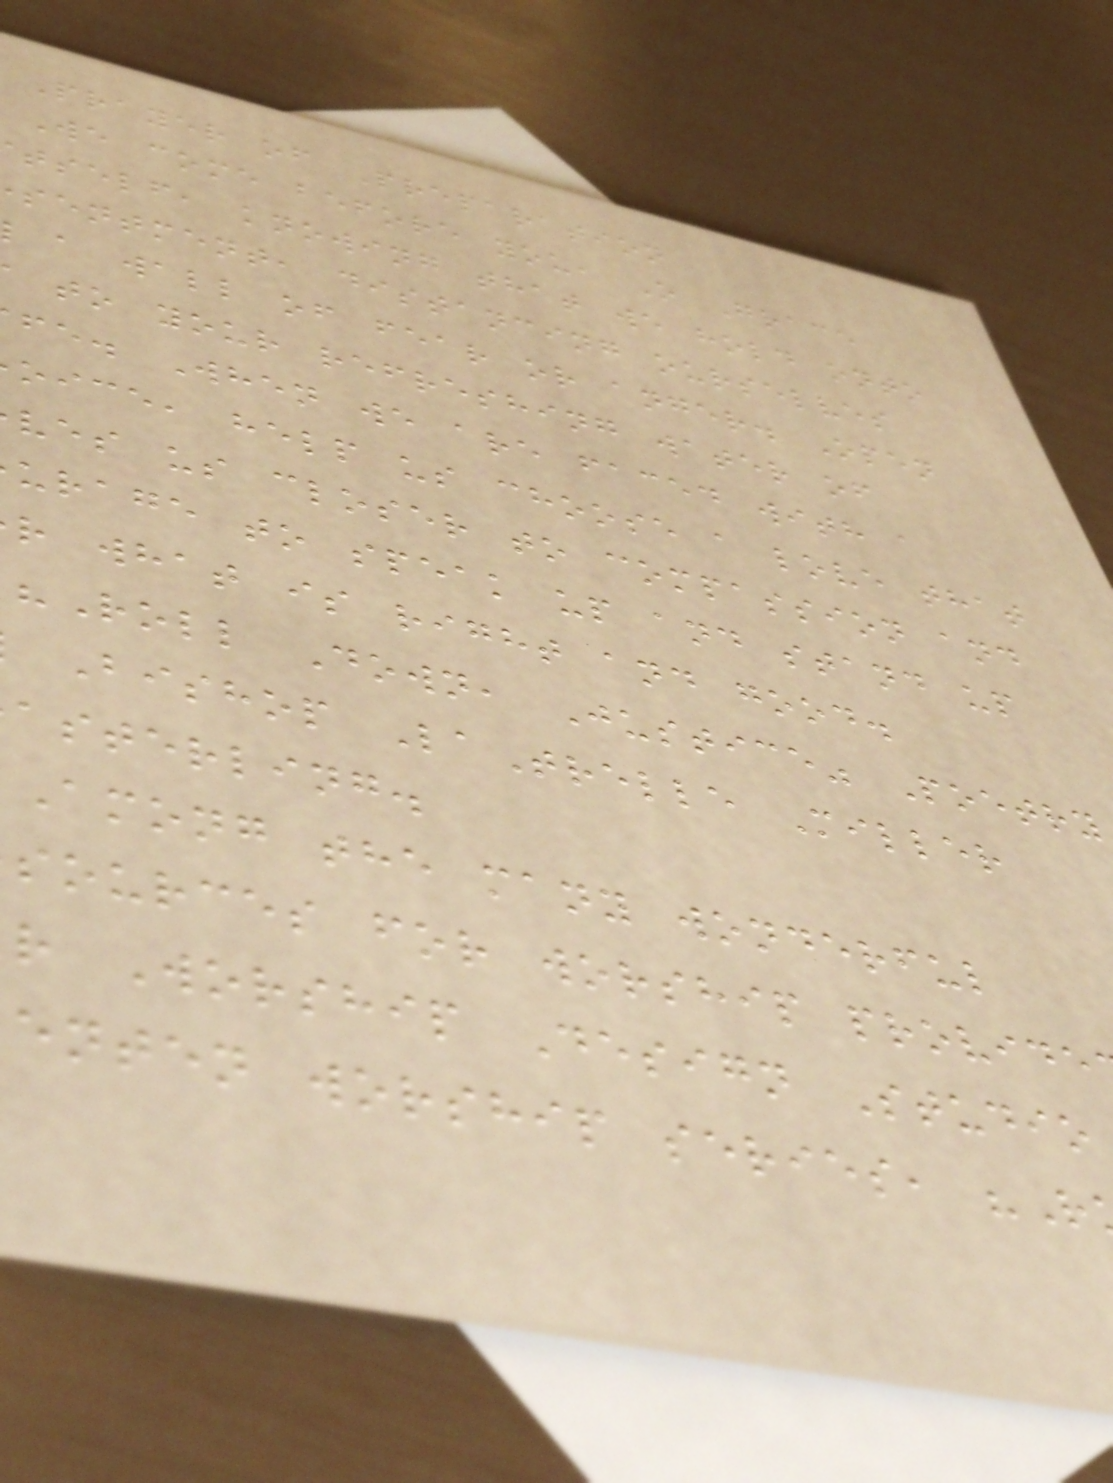Prayer of Preparation
We come before you, O Grace
tself, knowing that we hold onto
sentment, distancing ourselves
a wall of fear or anger. Open
to your refreshing water of
fe. When we are faced with a
oice, help us choose a love that
ves us closer to compassion and
urage to speak up and stand up
r what is right and good.
"Roll Down, Justice" Poetry
Bishop LaTrelle Miller
asterling.
Among the many wonderful
sources for worship provide
r Worship Design Studio
enten worship series, "R
